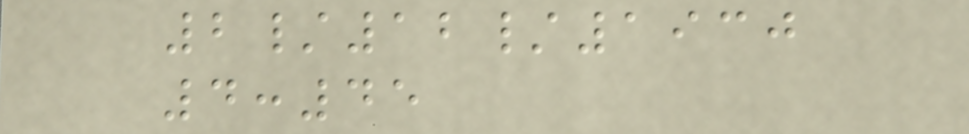2/12/1930
4:45
